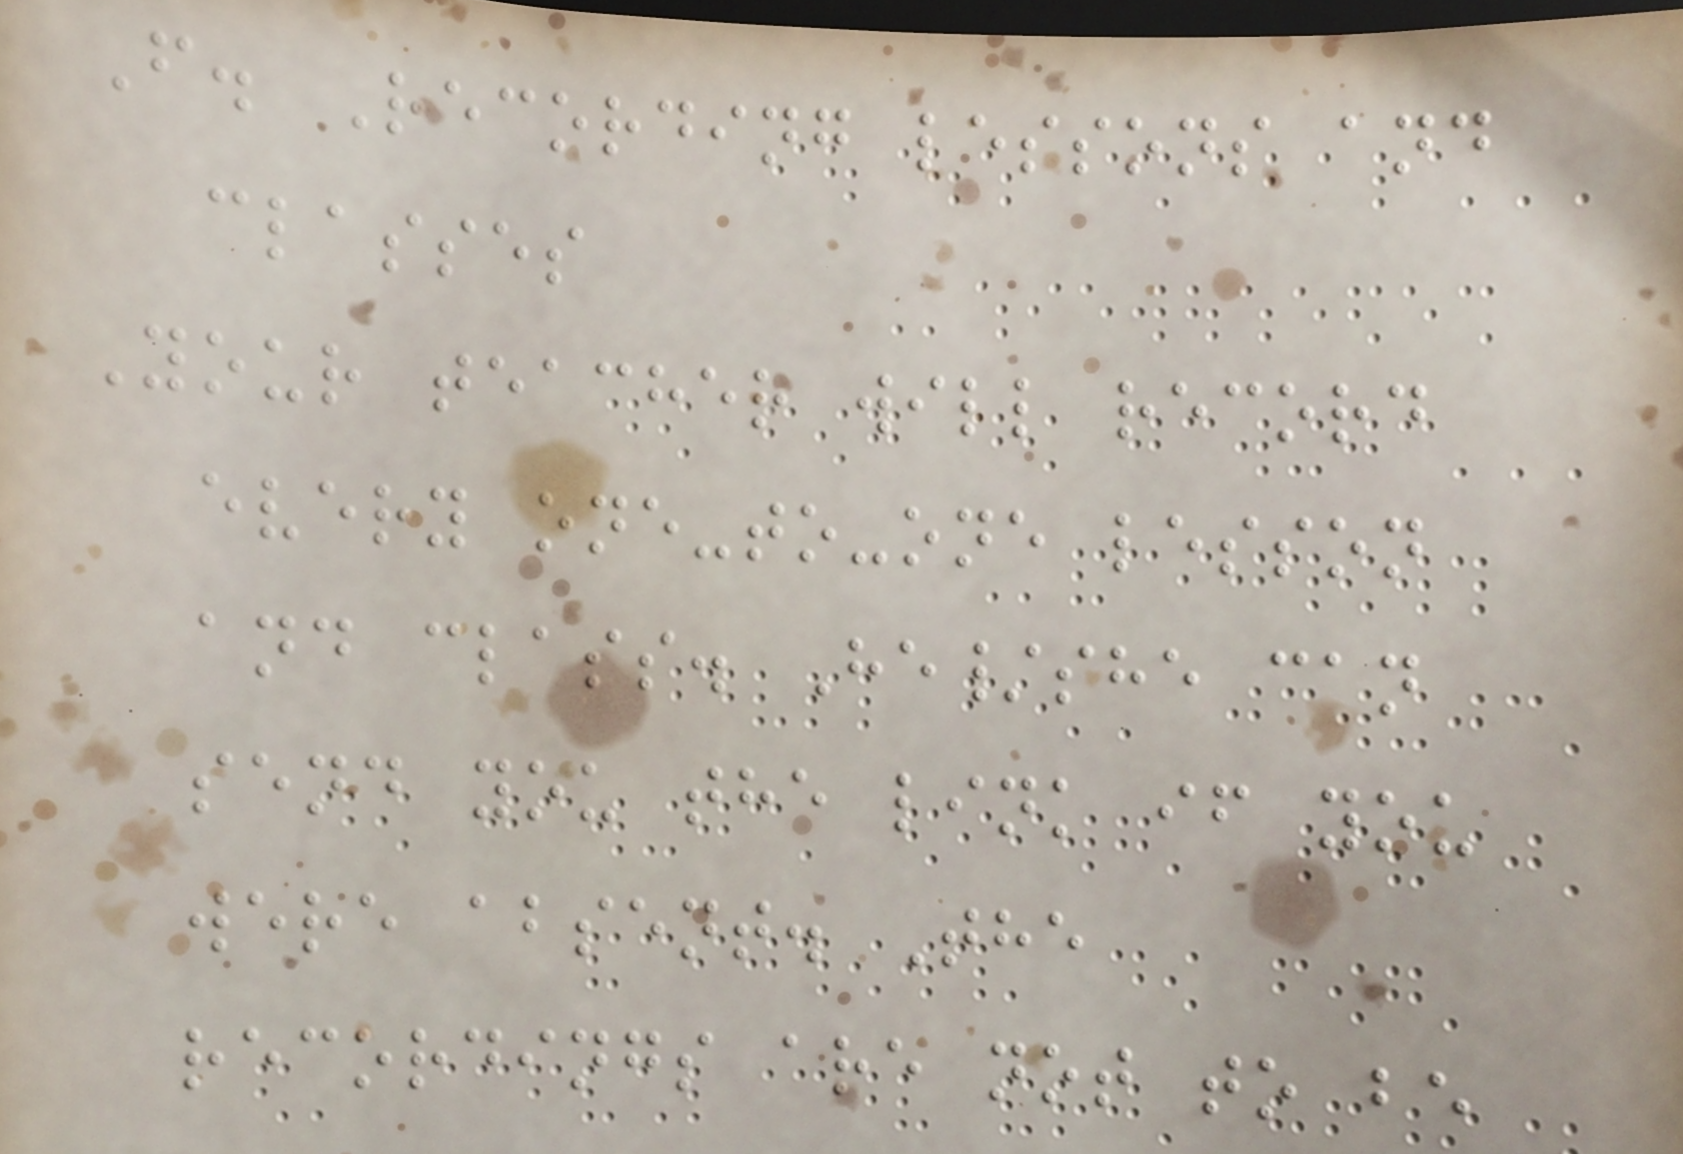F. Recording lessons and
classes
Your teacher will record
every one-to-one lesson
and class. He/she can
send you the link if you
were absent. The
recordings are not to be
